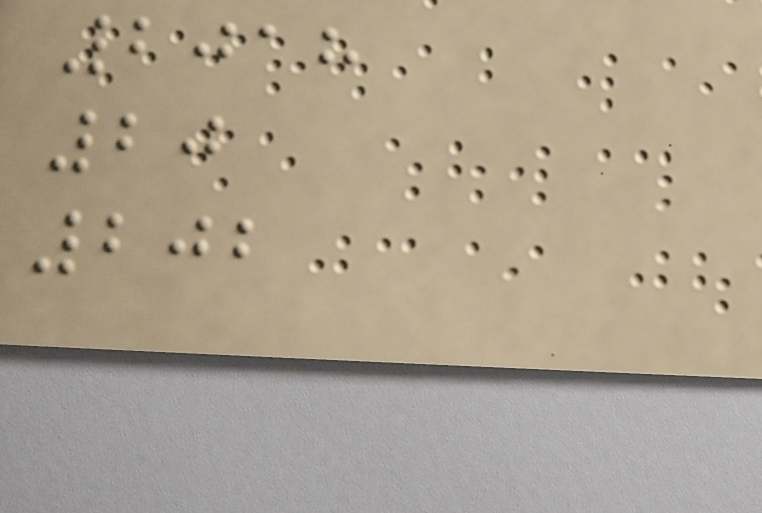2018
20
202
